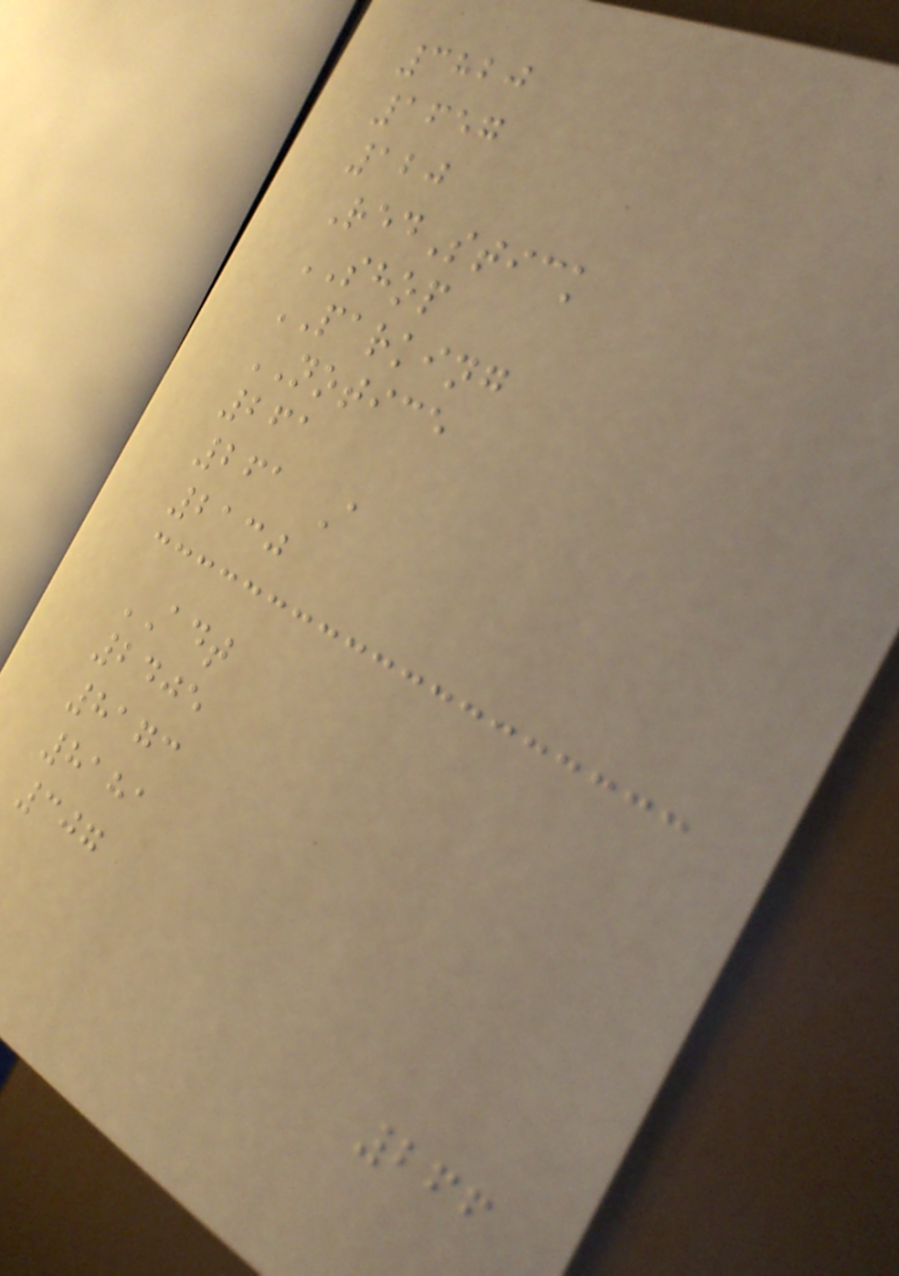3820
1657
120
RedStick
SHOP
PARKING
NOTICE
261
261 A
2130
ADT
2405
8173
8181
307
266
